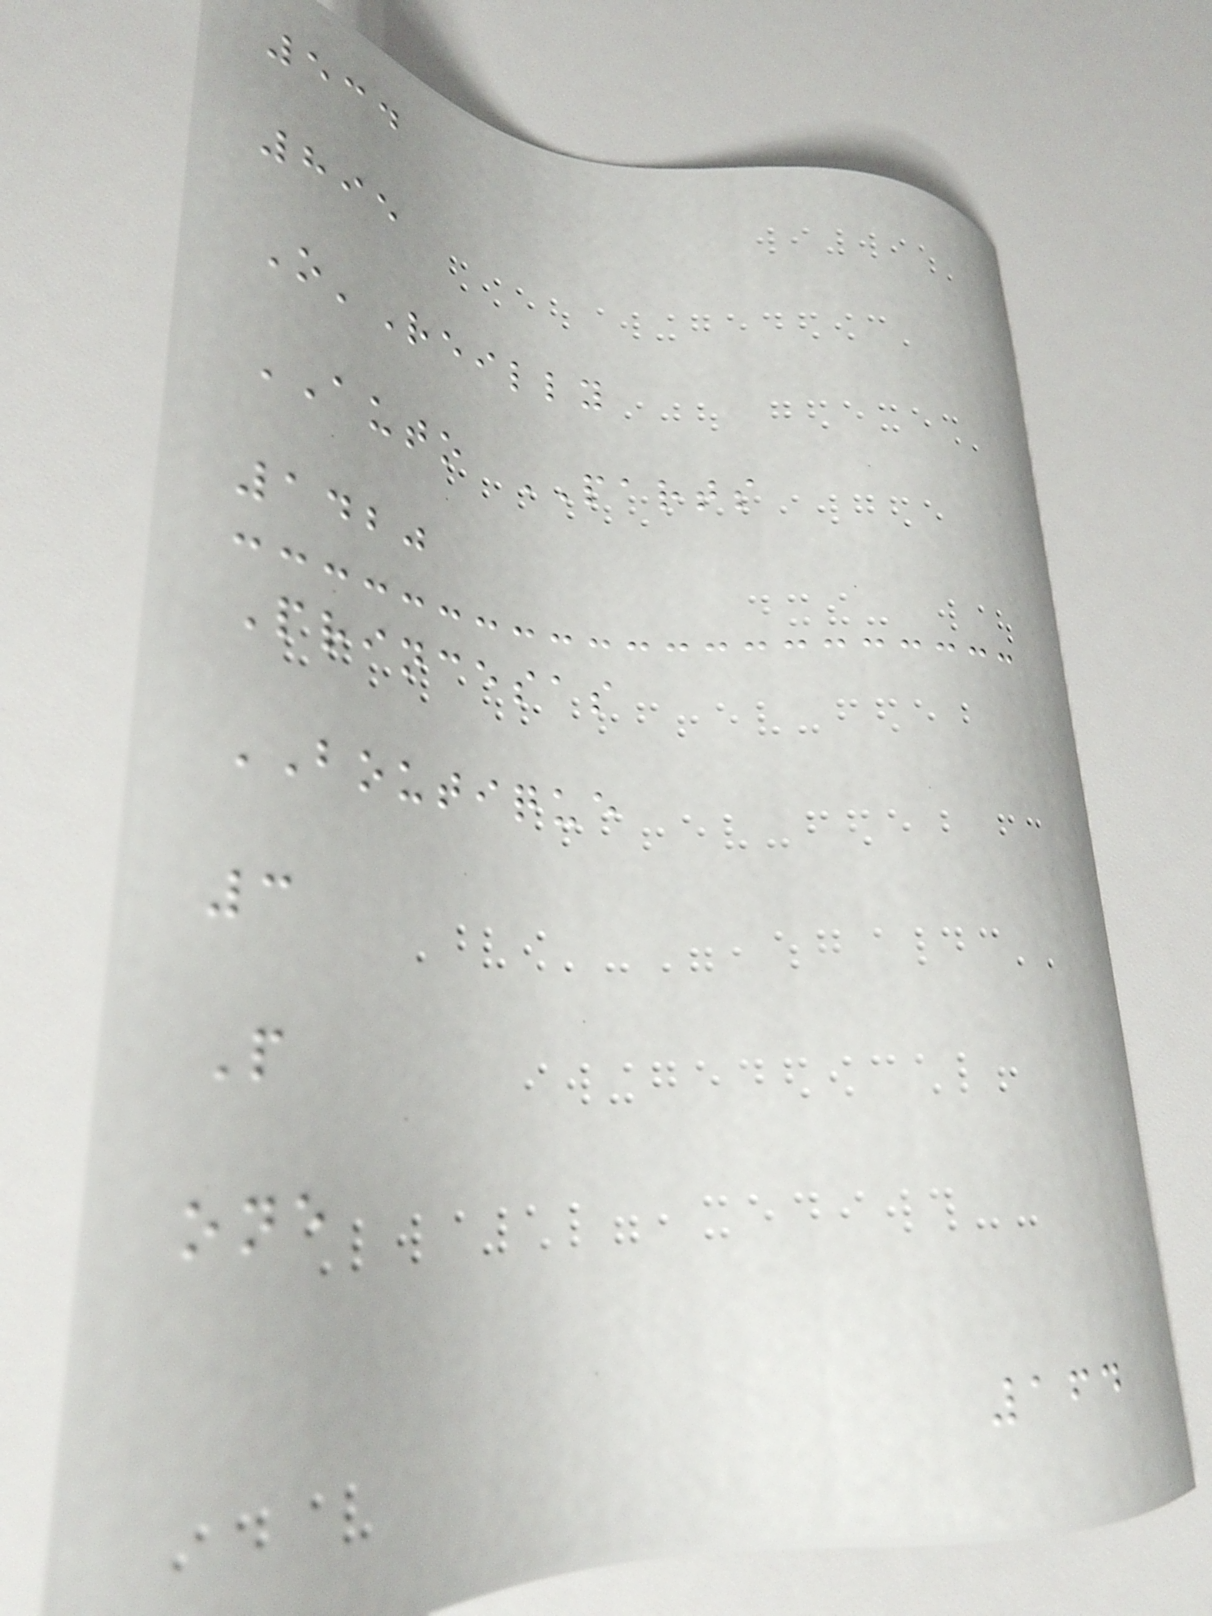534
895
O'Reilly
AUTO PARTS
1420
Princesas
BOUTIQUE
3
P
one
164
